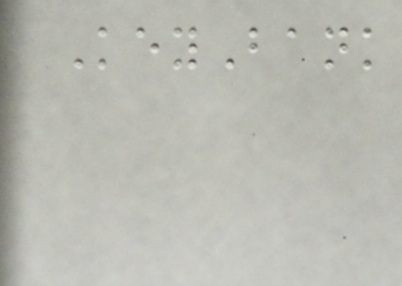KeyBank
